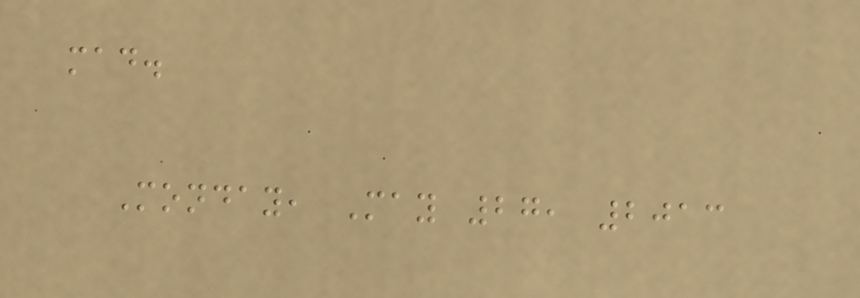mad.
Monday, May 27, 2013
